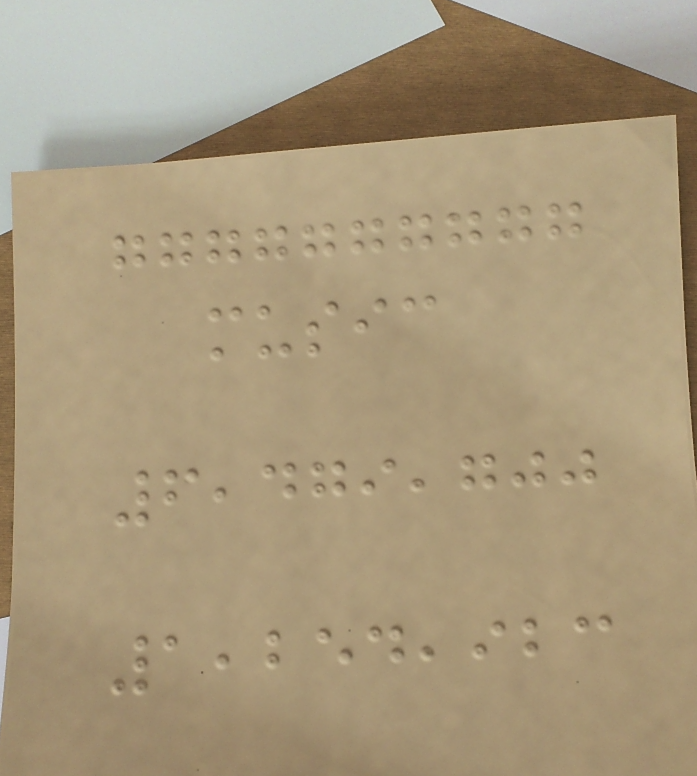music
6,479,700
1,254,923
